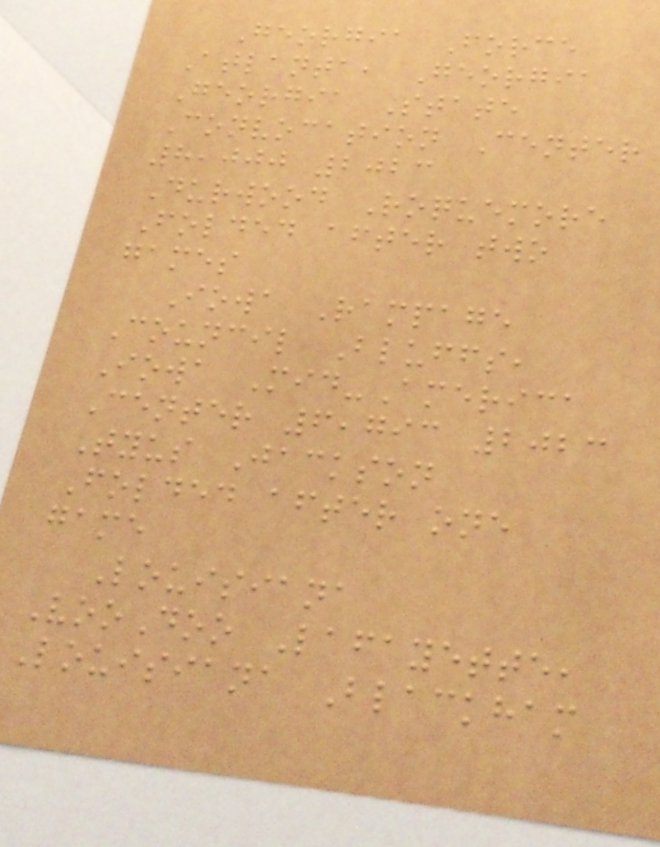Georgia Force
Atlanta, Georgia
Georgia State
Convocation Center
8,000 2023
Durwood Roquemore
Folded after two
games
Iowa Rampage
Council Bluffs,
Iowa Mid-America
Center 6,793 2023
Tyus Jackson
Folded after one
game
Louisiana
VooDoo Lafayette,
Louisiana Blackham
